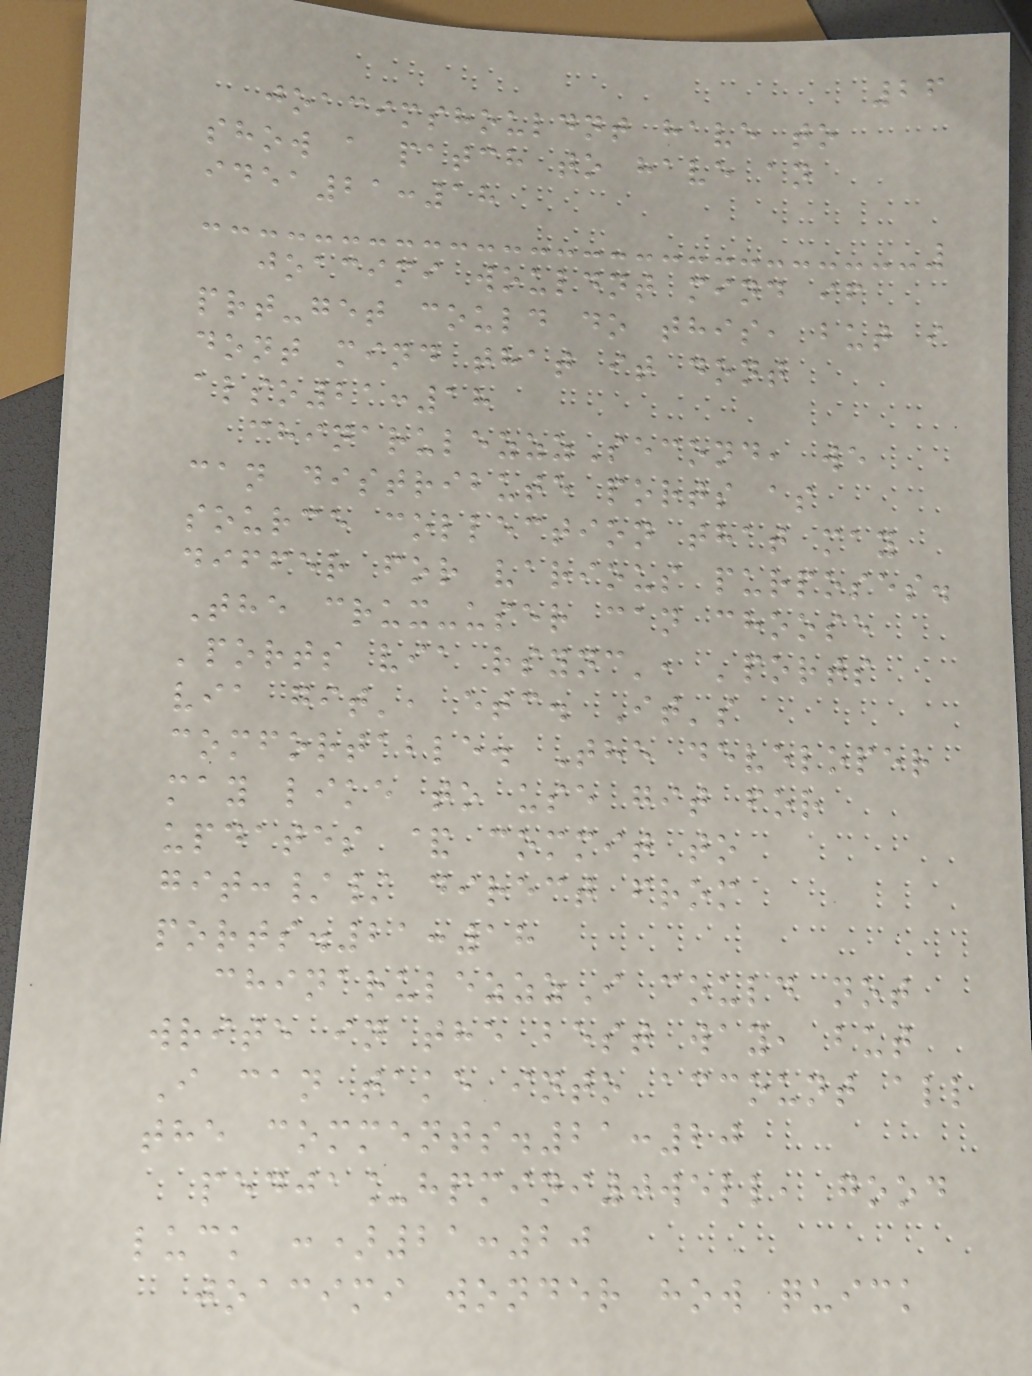26
joacimshouldnt have to
show a patch to have an
idea21:18
joacimi wouldnt mind if
prt-get could do this, but i
dont mind that it dont
also21:18
chinarulezzzSecond, we
can distribute ports as
source collection that may
differ for various purposes.
The crux-user can choose
'ports via rsync', 'ports
via git', etc. It's
comfortable. The developer
may like to use git for
updates & commit to
git:// direct from
ports.21:18
chinarulezzzI could not
write in the best way, but
I can take into account all
the comments.21:20
pedja_hpmini0well, good
luck :)21:20
joacimi wonder how quick
